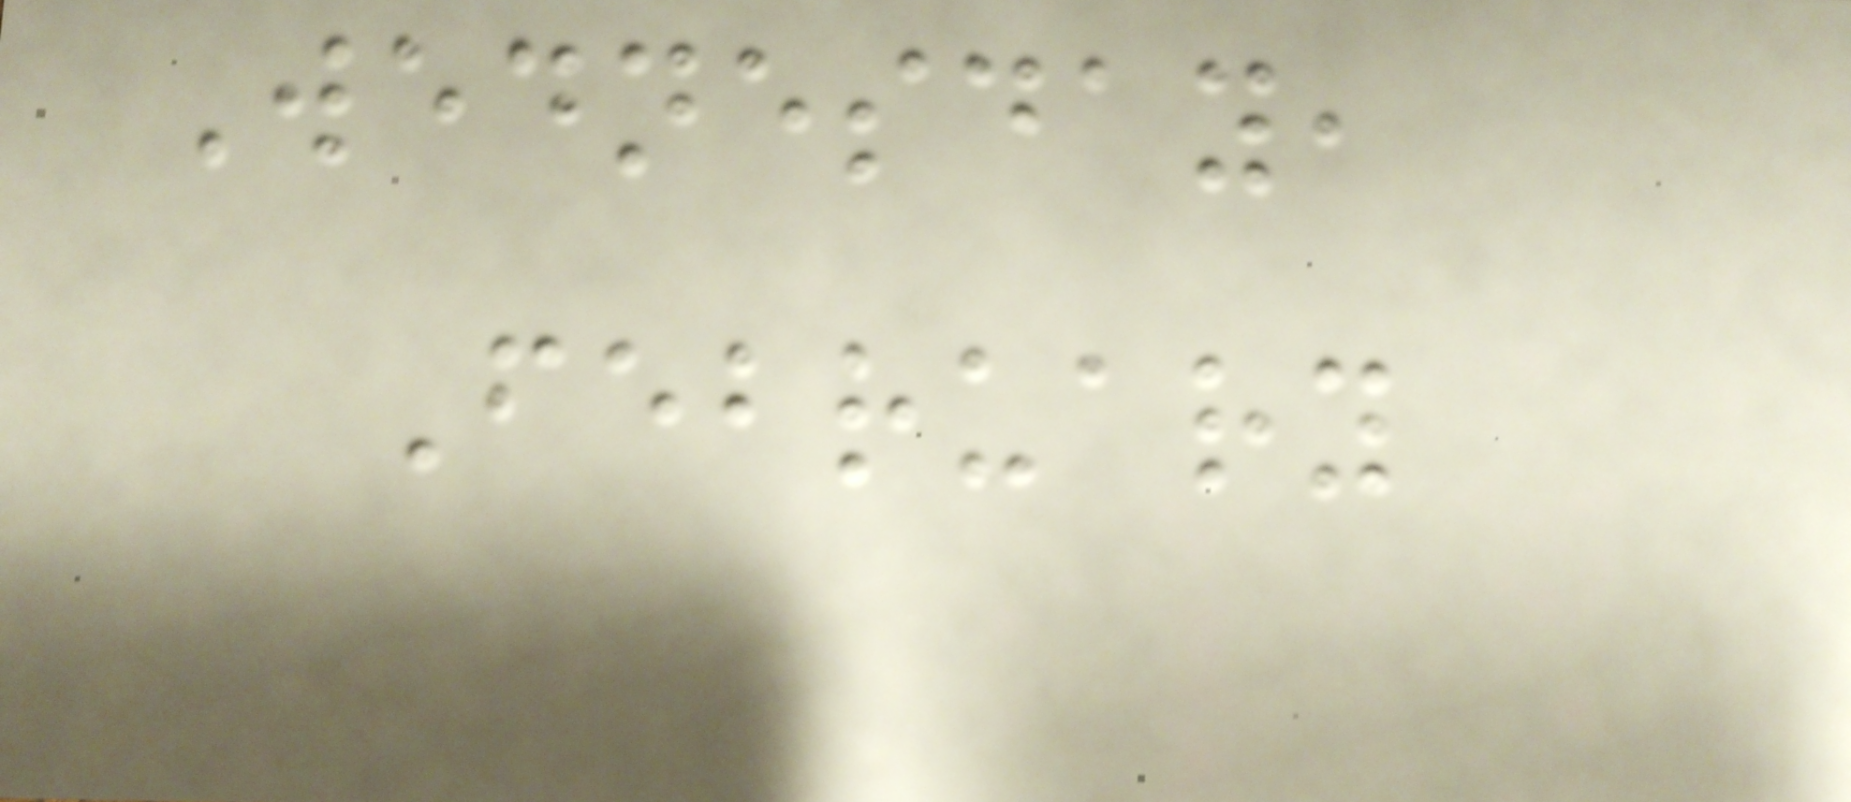Wednesday,
February
